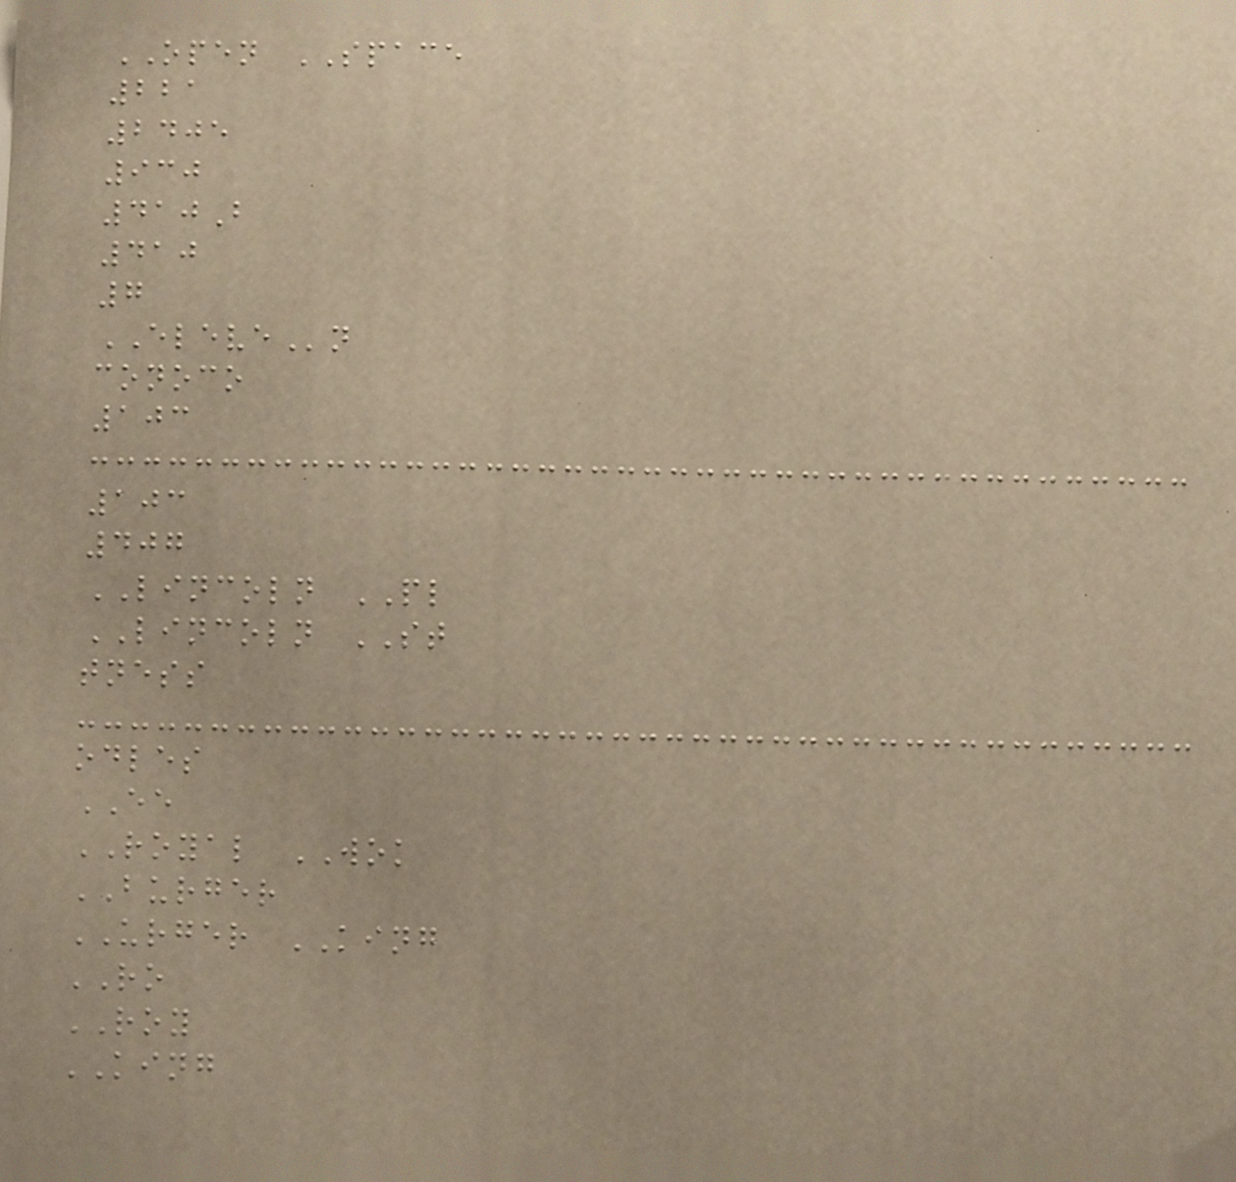OPEN SPACE
221
2405
930
410B
410
7
ELEVEn
conoco
103
103
407
LINCOLN PL
LINCOLN ST
tness
odles
EE
ROYAL WOK
BURGER
URGER KING
RO
ROY
KING
